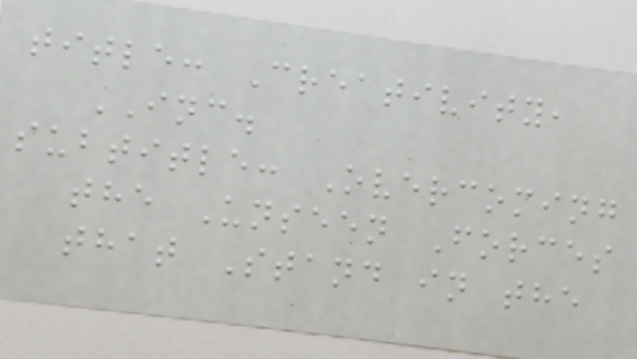title: Creativity,
INC.
subtitle: Overcoming
the Unseen Forces
that Stand in the
